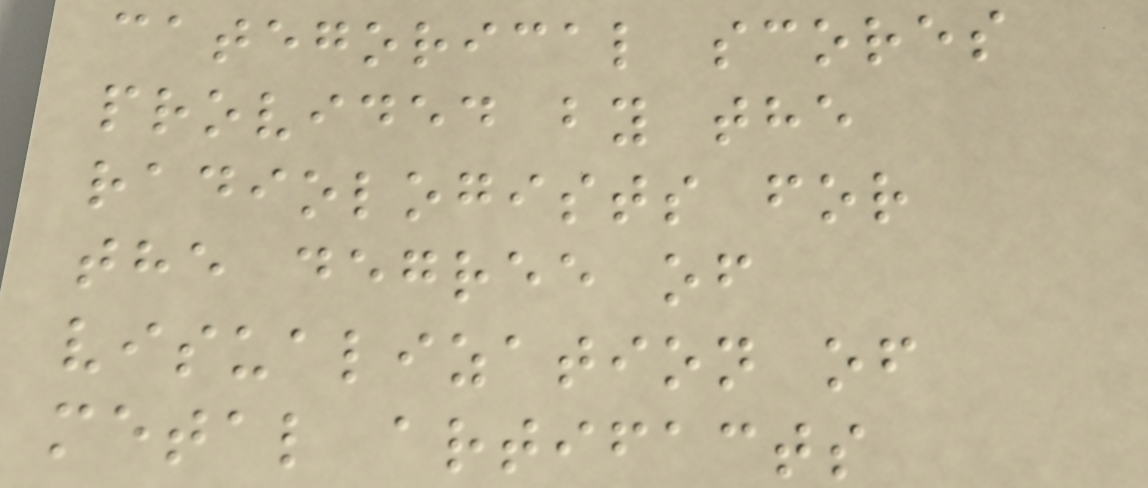categorical scores
provided by the
radiologists for
the degree of
visualization of
metal artifacts
